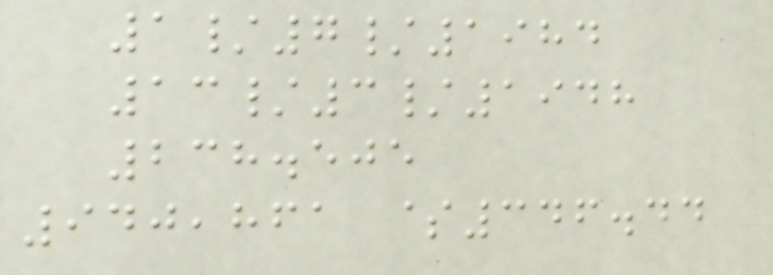1/7/1984
13/3/1948
238.505
940,861 $346.44
